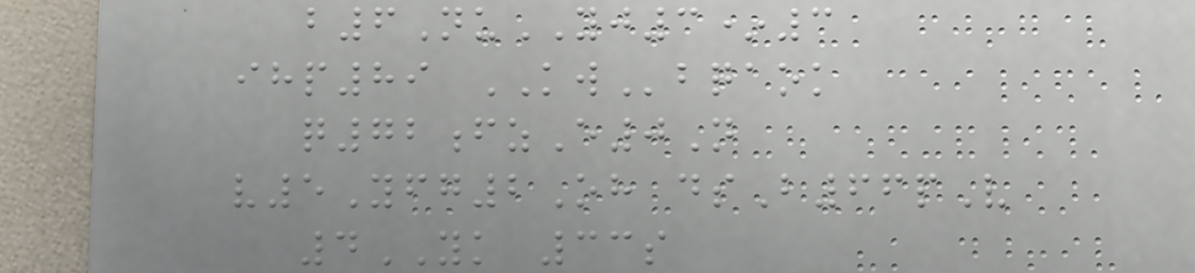b6NuYJ3*3
ihp89 KWbqaok
q72fzE0N
v5Yfg2Oh dsB66pV
4YK 33s
